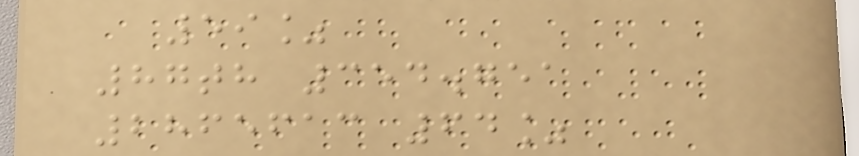59%
87th 354.751
2865613 64%
